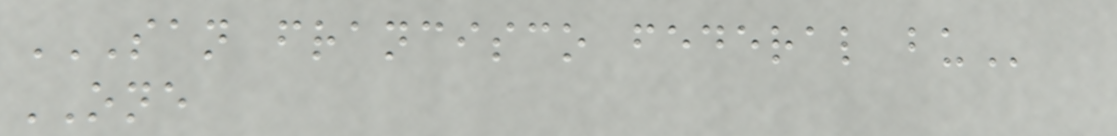SAN FRANCISCO FEDERAL BU
ONE
